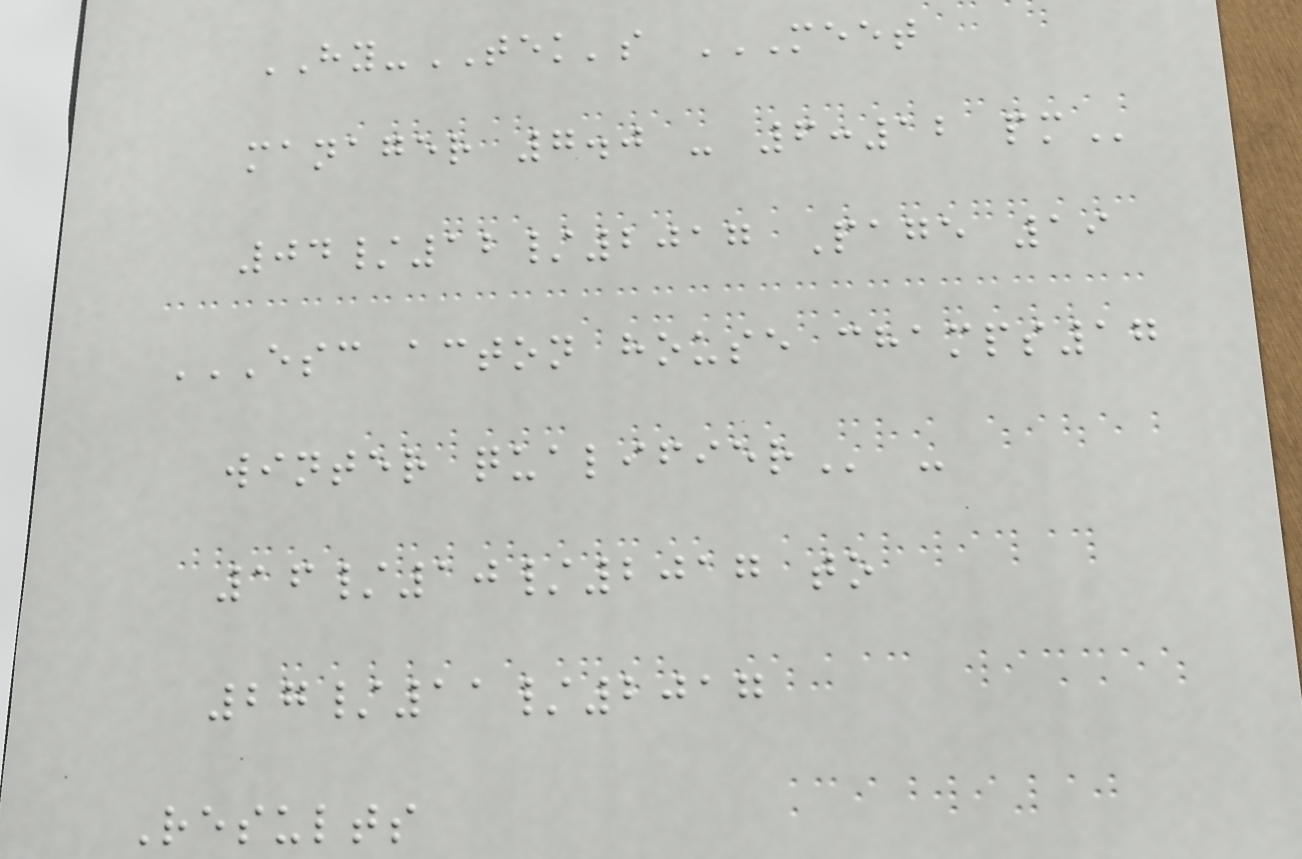HY-TEK's MEET
MANAGER 7.0 - 6:12 PM
04/12/2017 Page 19
ESC ACTON HOUSE CHAMPS17
WINTER QUALIFIER -
16/10/2017 to
27/11/2017
Results
